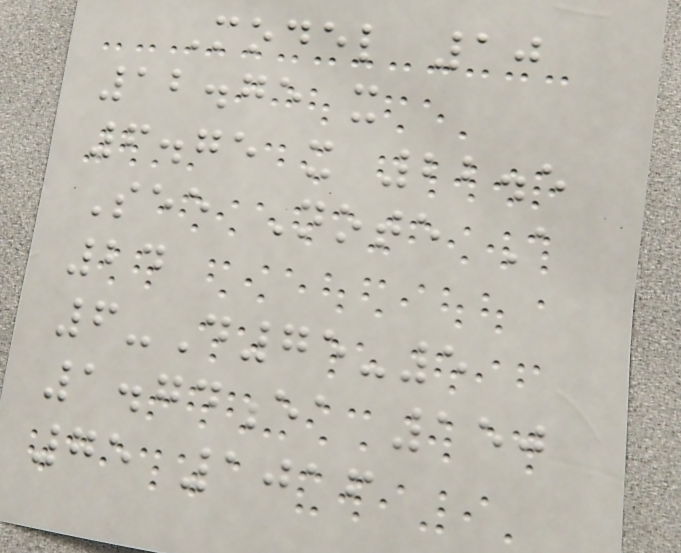Model 10
12.75 x
6.75 x 22.5
See Note A
24
6-D75-5
1.74ea 150
75 1016
